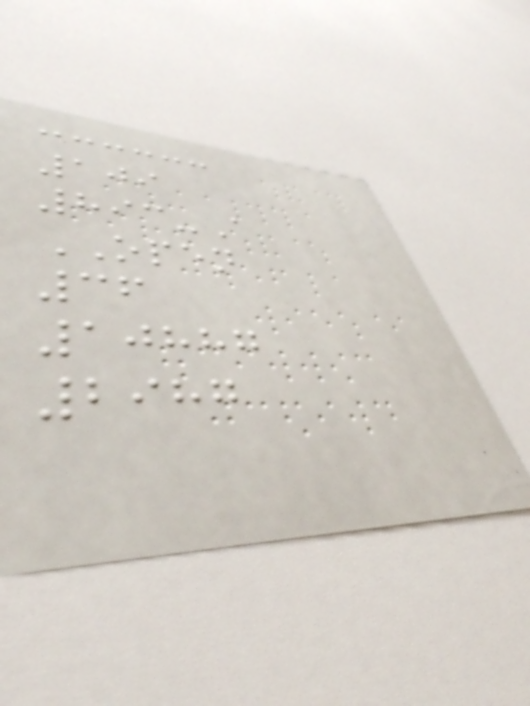109
893-A
OPEN
36
10887
2987
